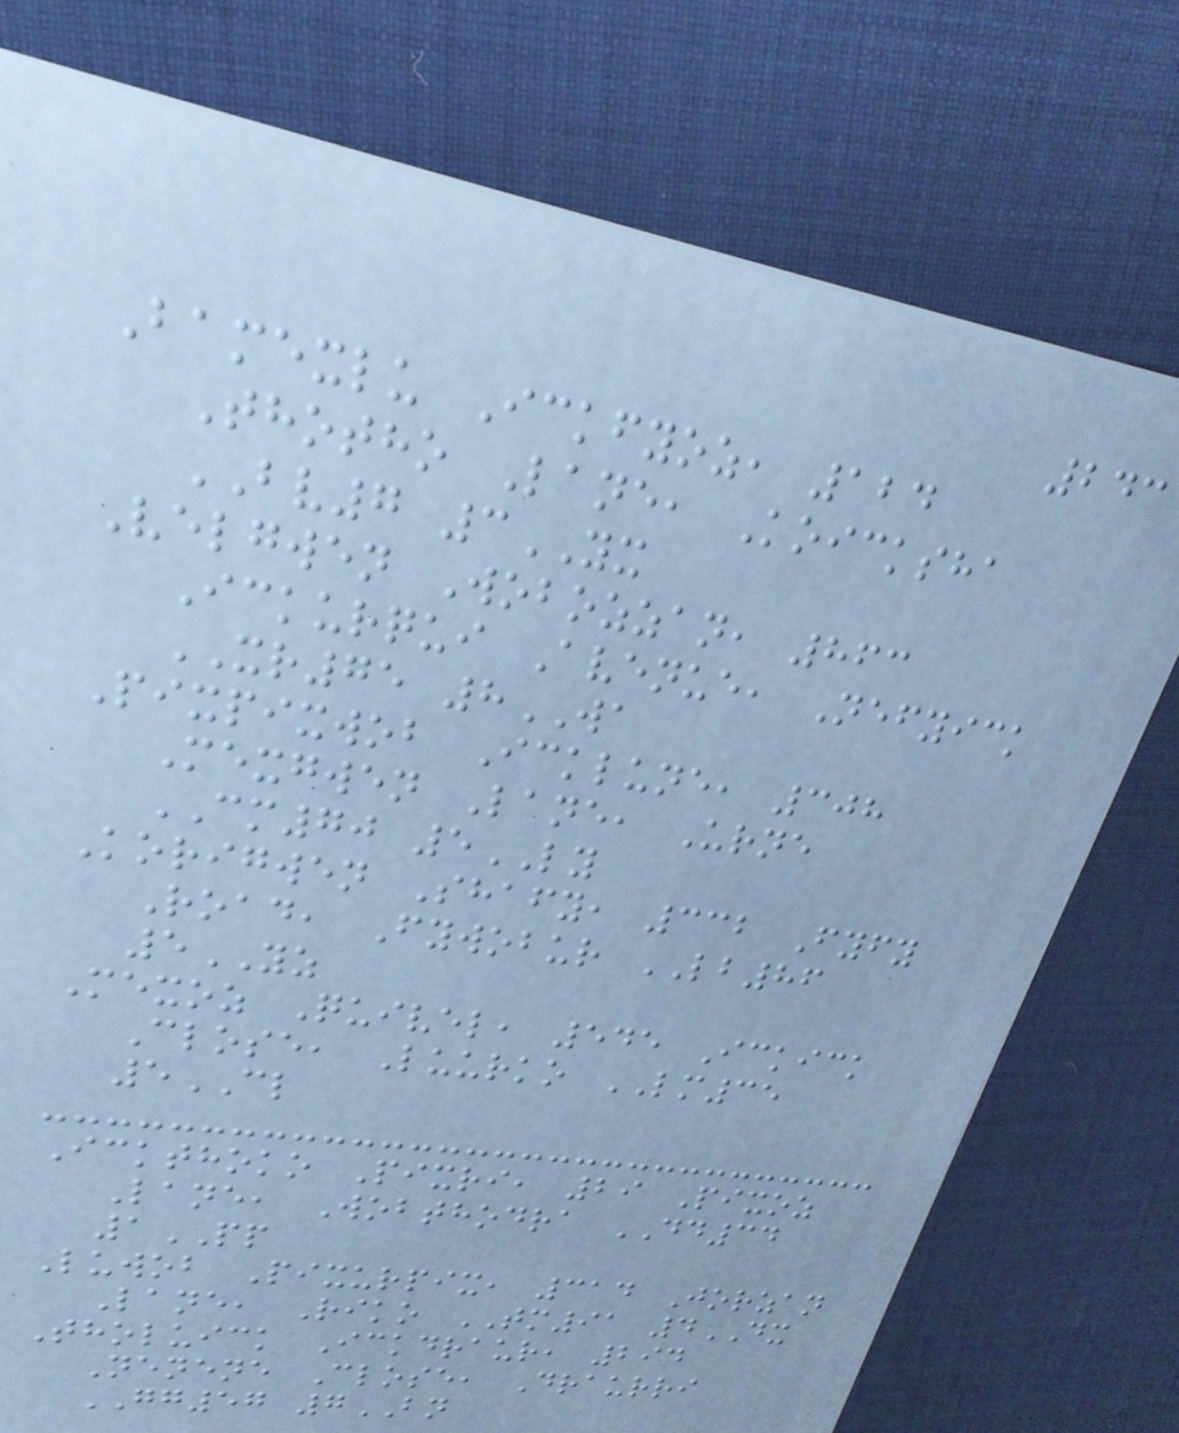243
Bamexlu Ickfyoz, 124
Thotho Lane, Koicksha
BV7 3YX
Velgwen Wobozzan, 863
Ickurqui Avenue, Nefyick
XR75 8WA
Pixpixwob Icklune, 308
Mexgwen Lane, Urne
CM70 5LY
Korigwen Shafy, 332 Fyfy
Road, Fywobur LB86
5YZ
Mexoz Quivel, 545 Ickick
Close, Luurko LM35
5CL
Ickthoko Pixri, 29 Pixoz
Lane, Wobthodra DD34
1PP
Luwob Pixurpix, 314 Jorzan
Lane, Riko TM91 4DX
Tholuick Ickdraur, 294
Nenene Close, Draurri
GG57 7BN
